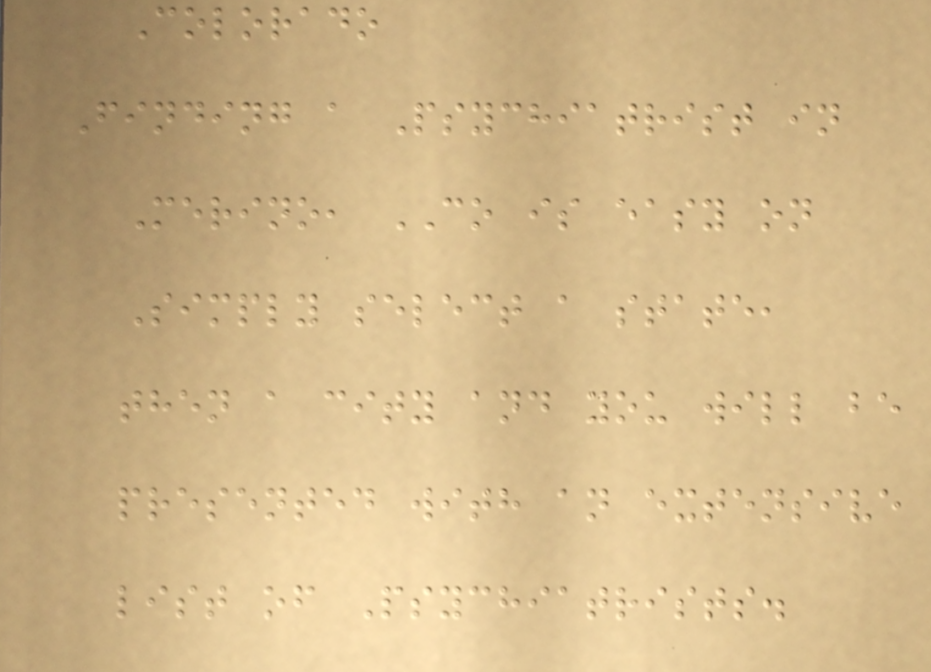Colorado
Finding a Psychiatrist in
Merino, CO is easy on
Simply select a state,
then a city and you will be
presented with an extensive
list of Psychiatrists.
